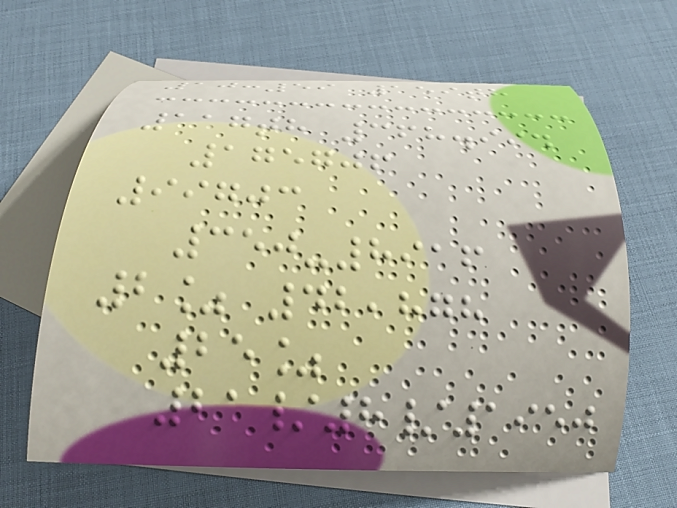10:59 159th
117th 368.994
175706
99703
350-8916
2% 42,878
25%
21/8/1950
